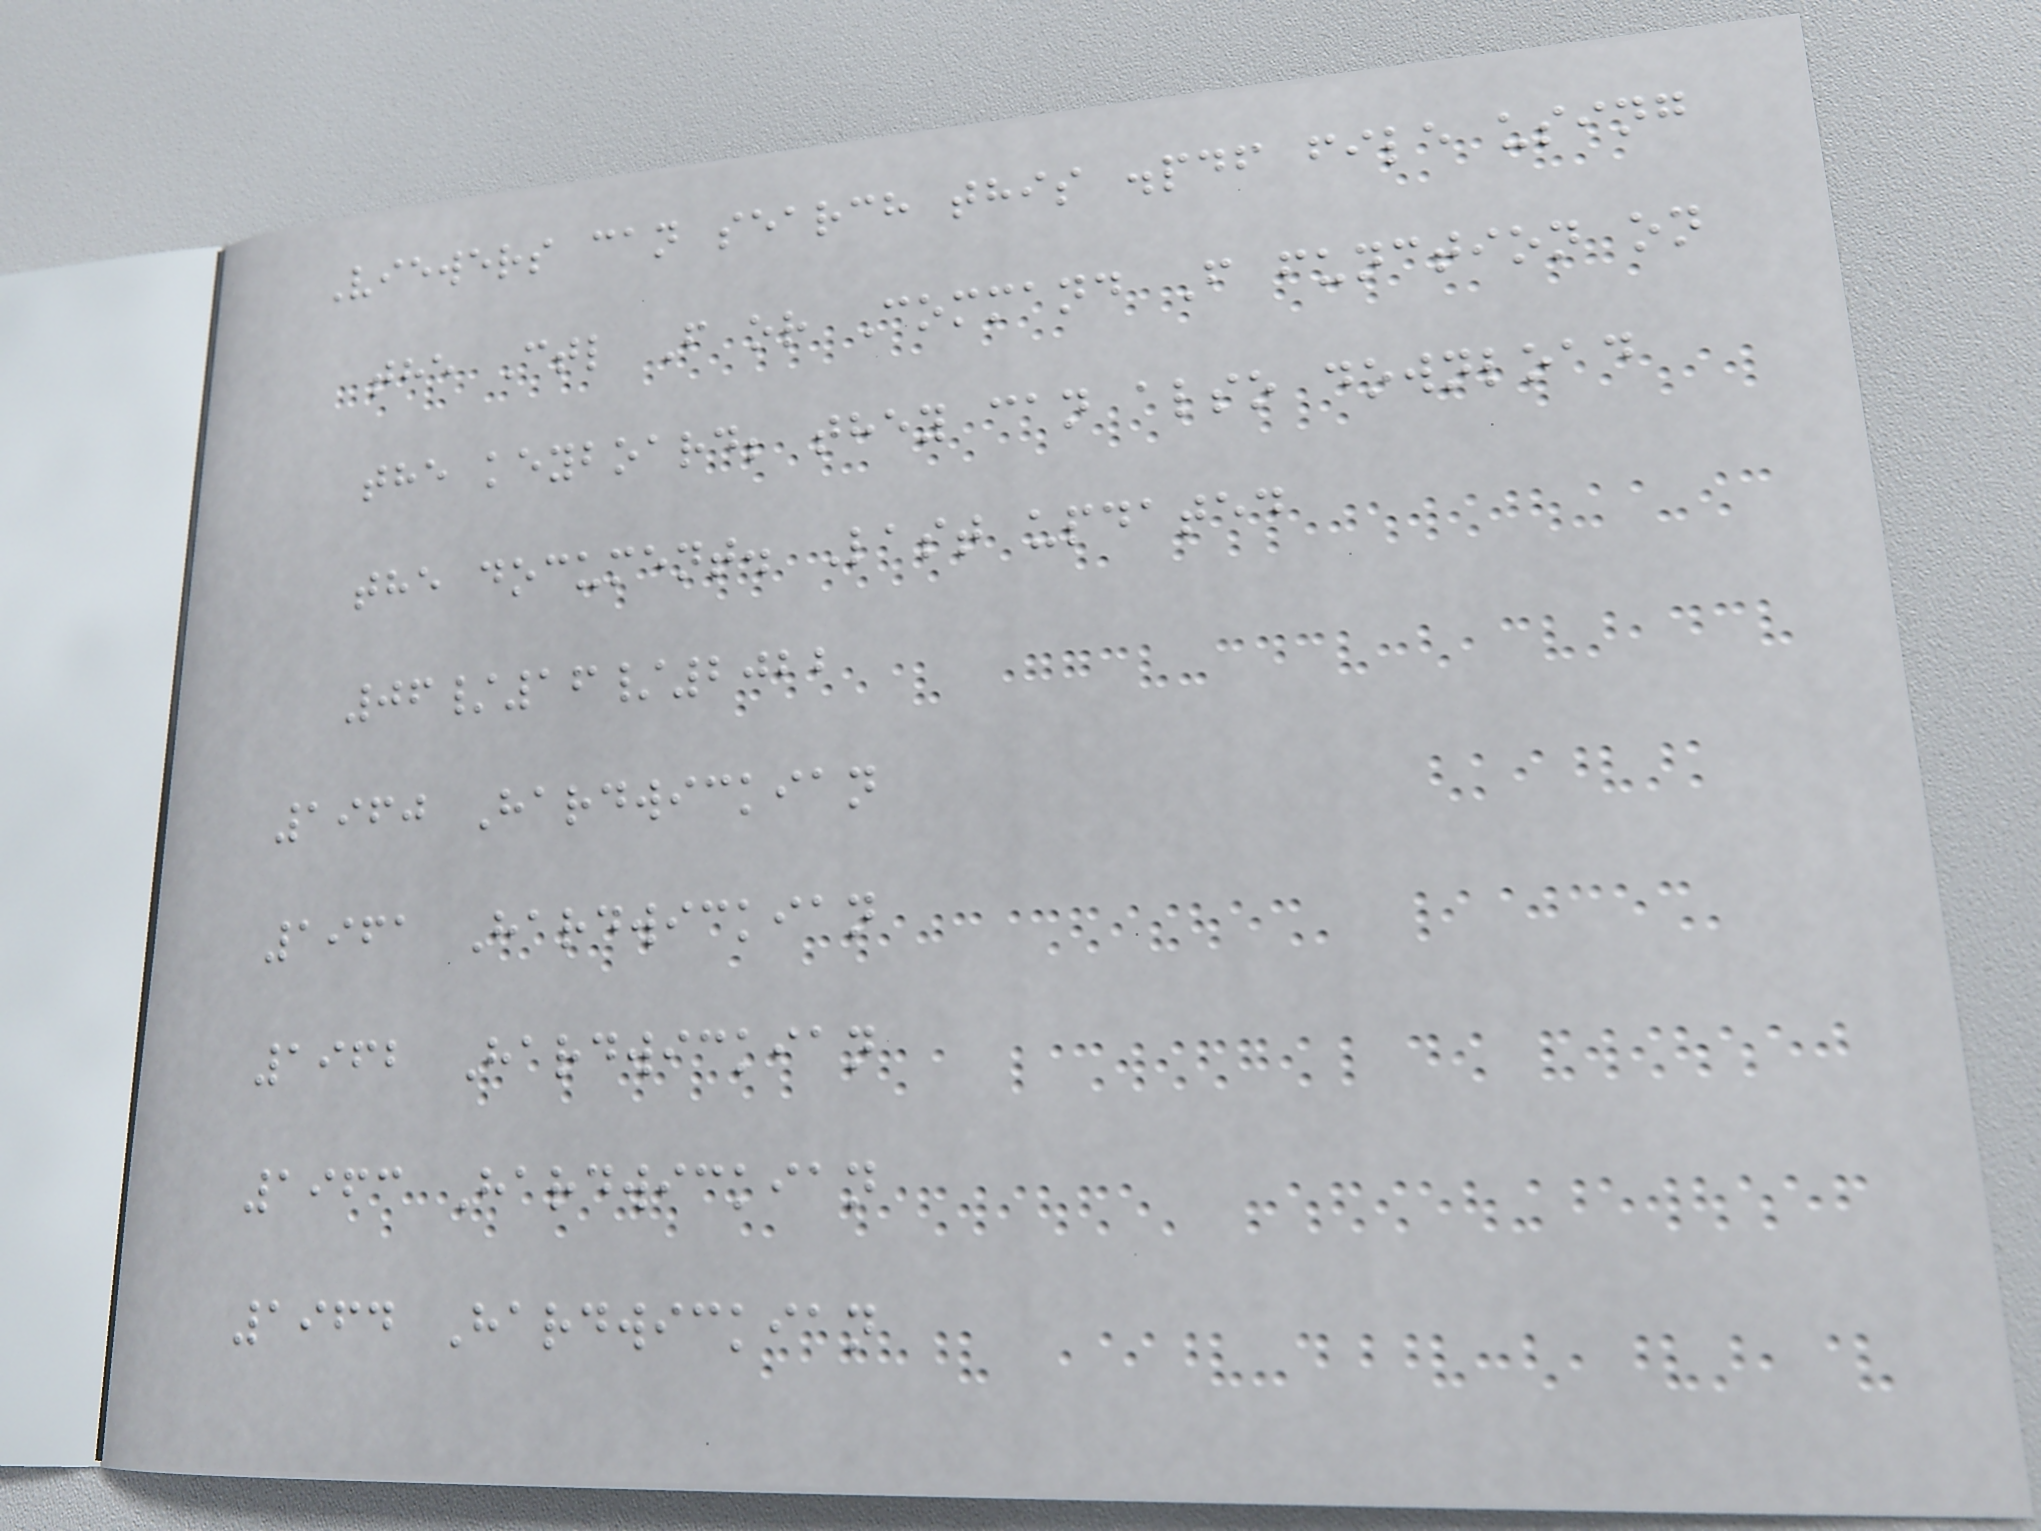Viewers can search this .pdf file using
the Ctl F or Command F function on
the keyboard; they can also download
the document. Last updated
06/16/2022
1960 Hardwickian
1961 Hardwickian
1962 Hardwickian
1963 Hardwickian
1964 Hardwickian
